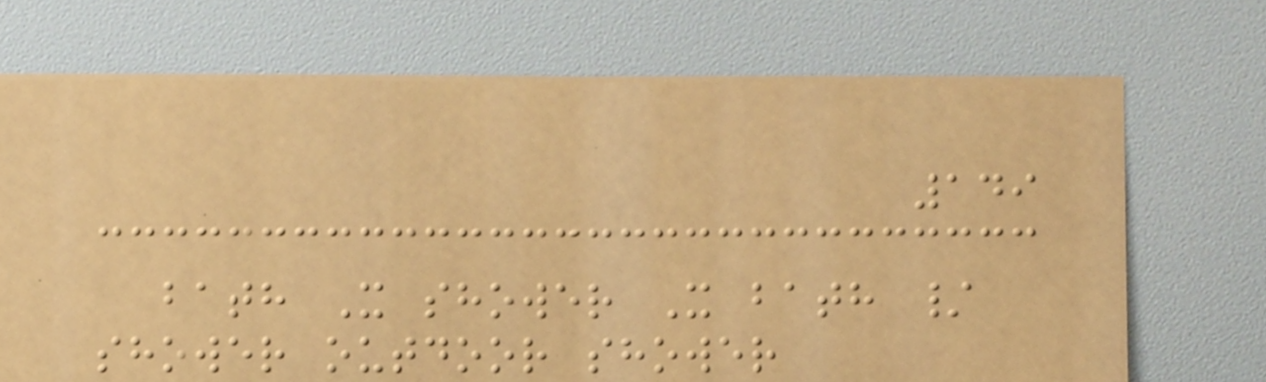149
bath X shower X bath /
shower outdoor shower
